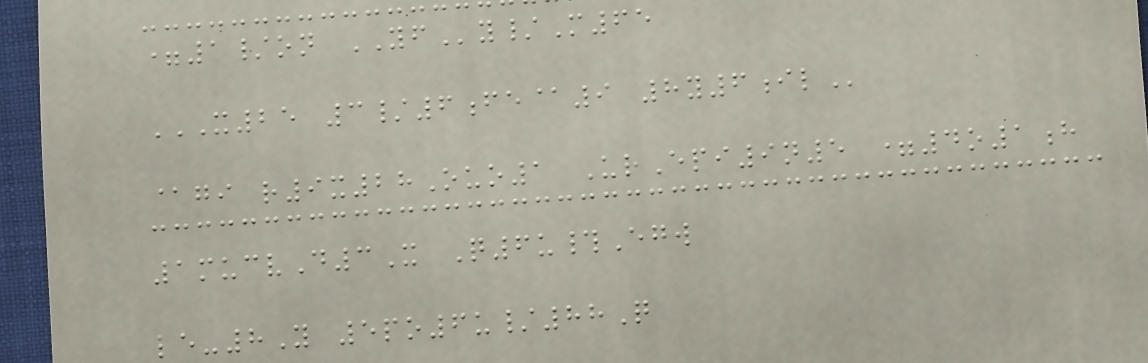=1/on YFy/M65
X25 3/6FE@9 8Y6IL
@gi r9x28Ouo1 UrEpi9n5 =4o1h
1mucvD3X Q6u#Egw
le-8Y 5po6u/88Q
